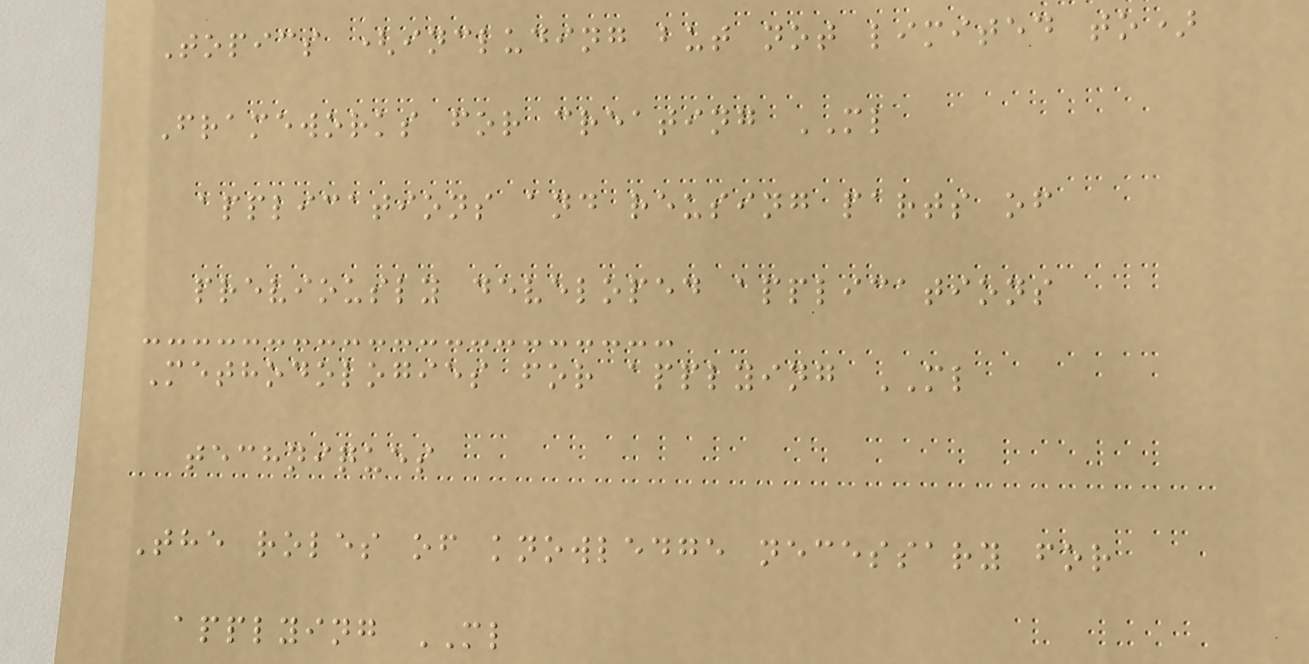Topics (including but not limited to)
Frameworks for creating ML
applications and reusing parts of
previously developed applications
Methodologies for applying ML
techniques
The roles of knowledge necessary for
applying ML
